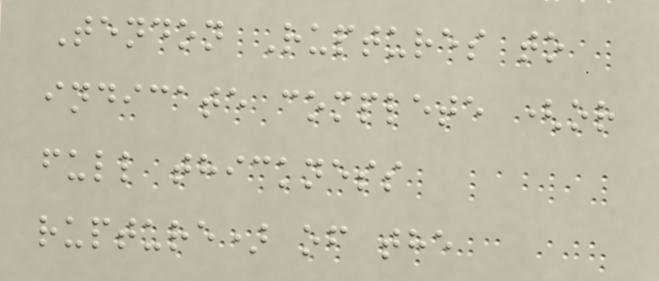Tendon Ruptures to
indicate complete (or
full thickness
rupture) of the
